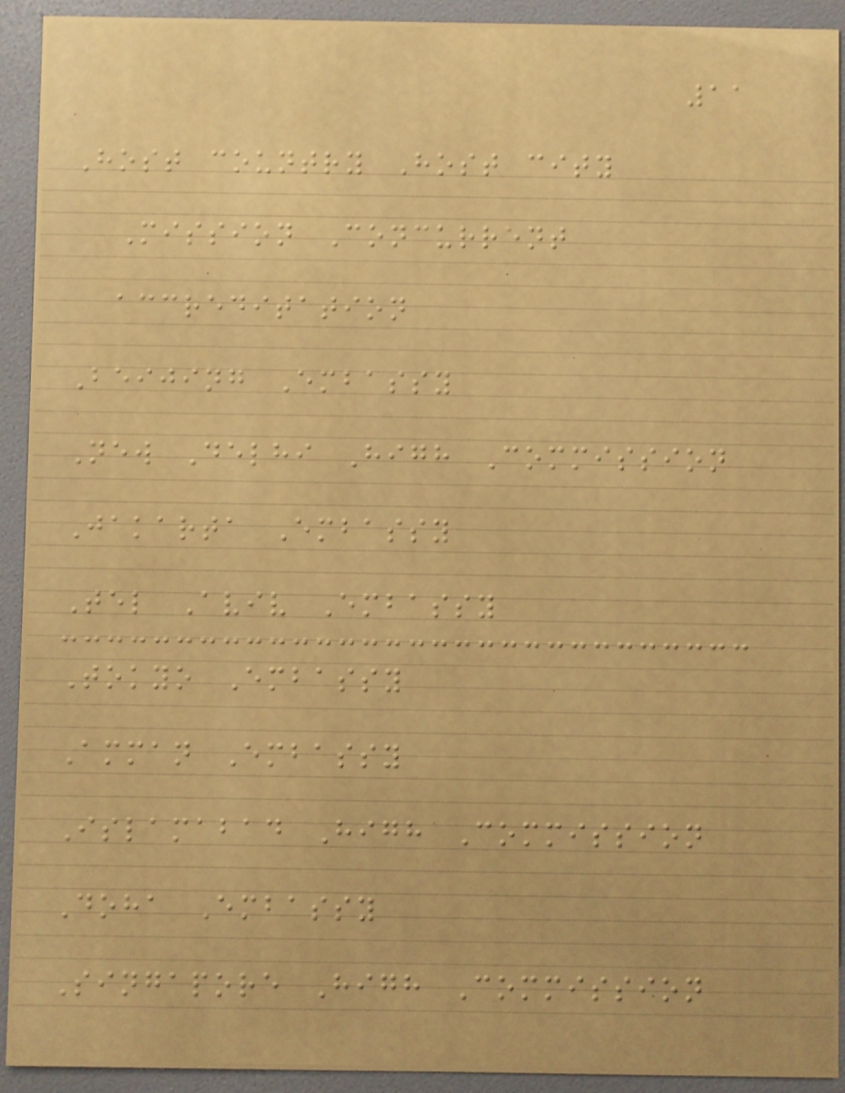11
Host country Host city
Mission Concurrent
accreditation
Beijing Embassy
New Delhi High Commission
Jakarta Embassy
Tel Aviv Embassy
Tokyo Embassy
Amman Embassy
Islamabad High Commission
Doha Embassy
Singapore High Commission
